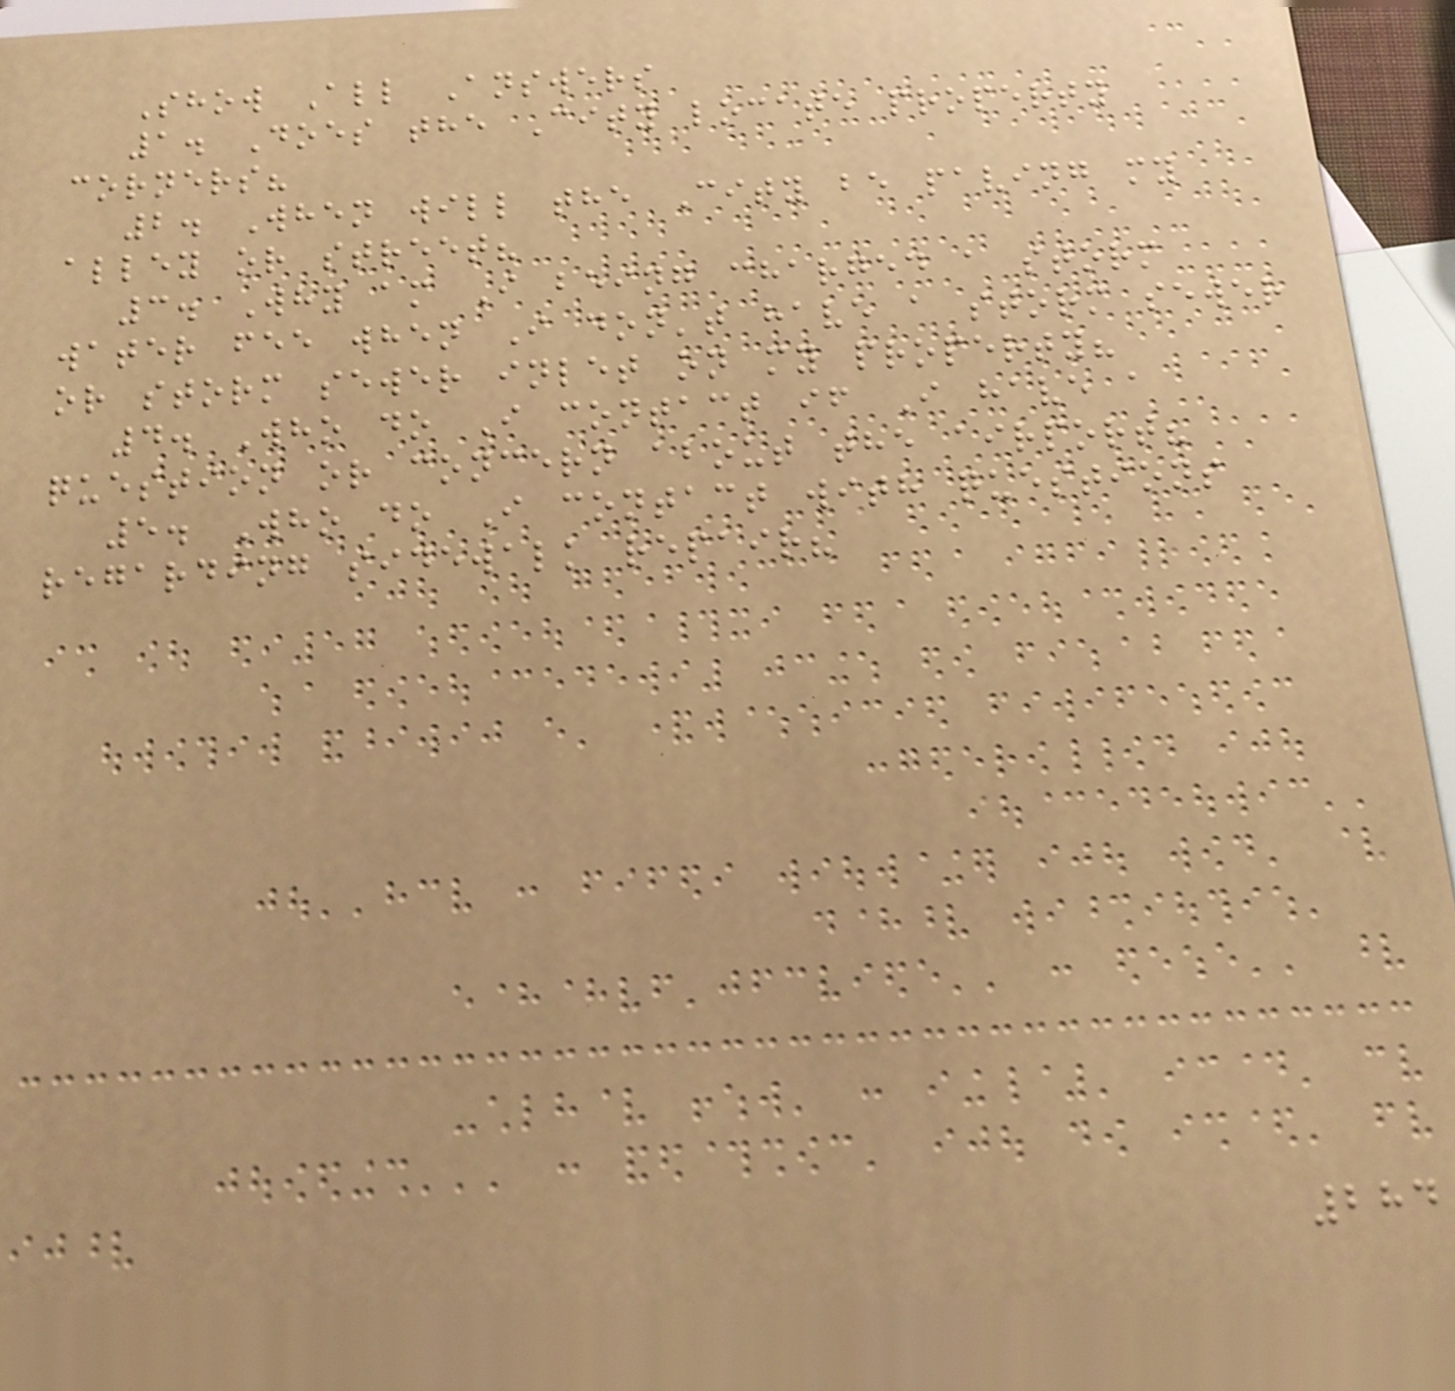Show All Answers
1. Does the City locate property
corners?
2. When will the City be paving my
alley or street?
3. Why am I being charged a storm
water fee when I don't have a storm sewer
or storm sewer inlet on my property?
4. Who do I contact if I have a
question or concern about the airport?
5. Who do I contact with questions
regarding sidewalk repair?
284
